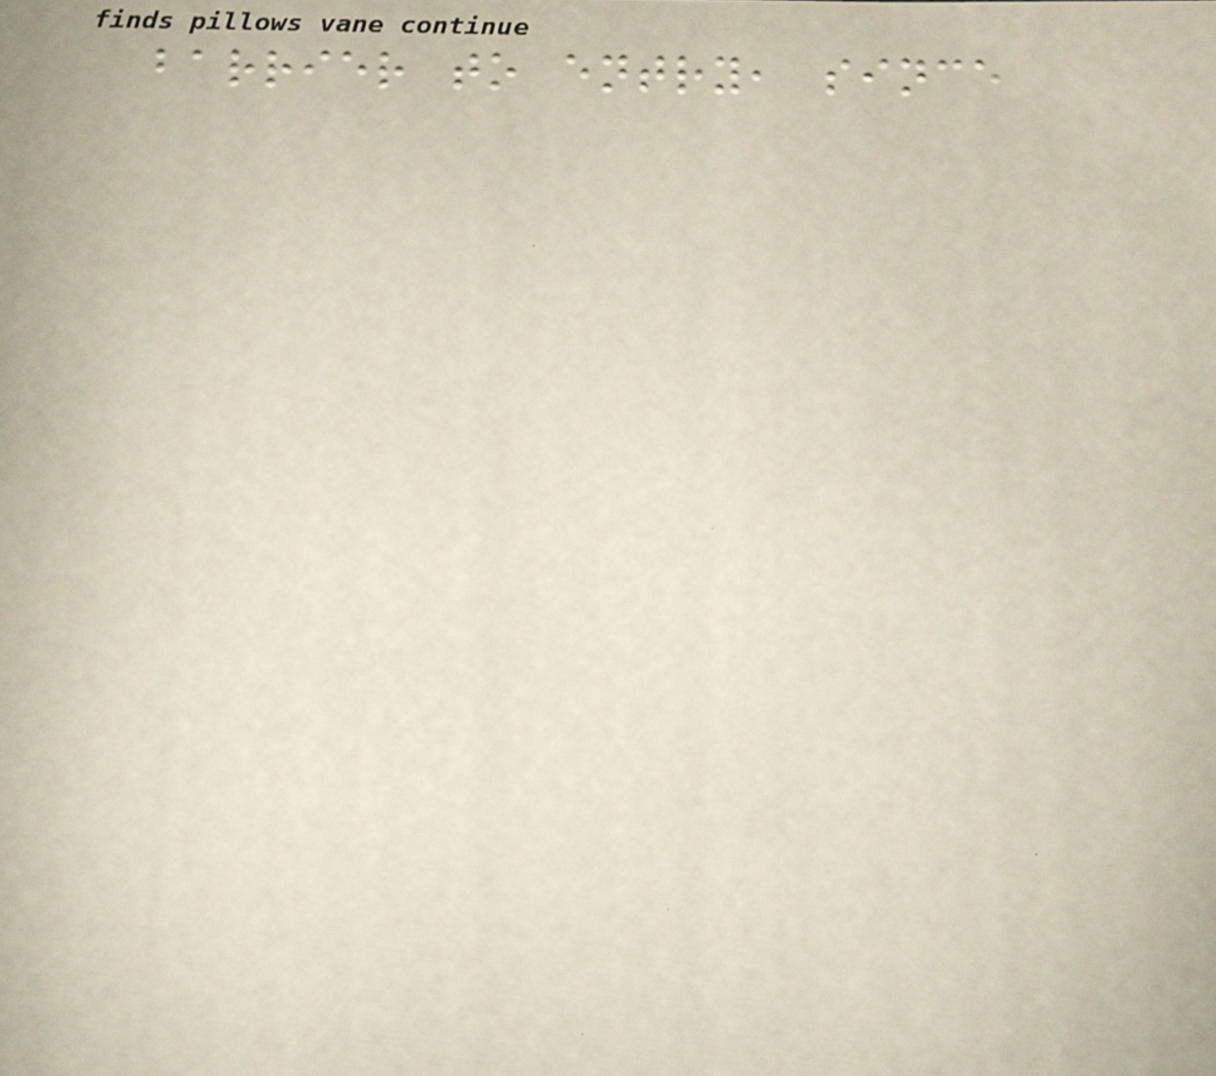barrier to entry, since
